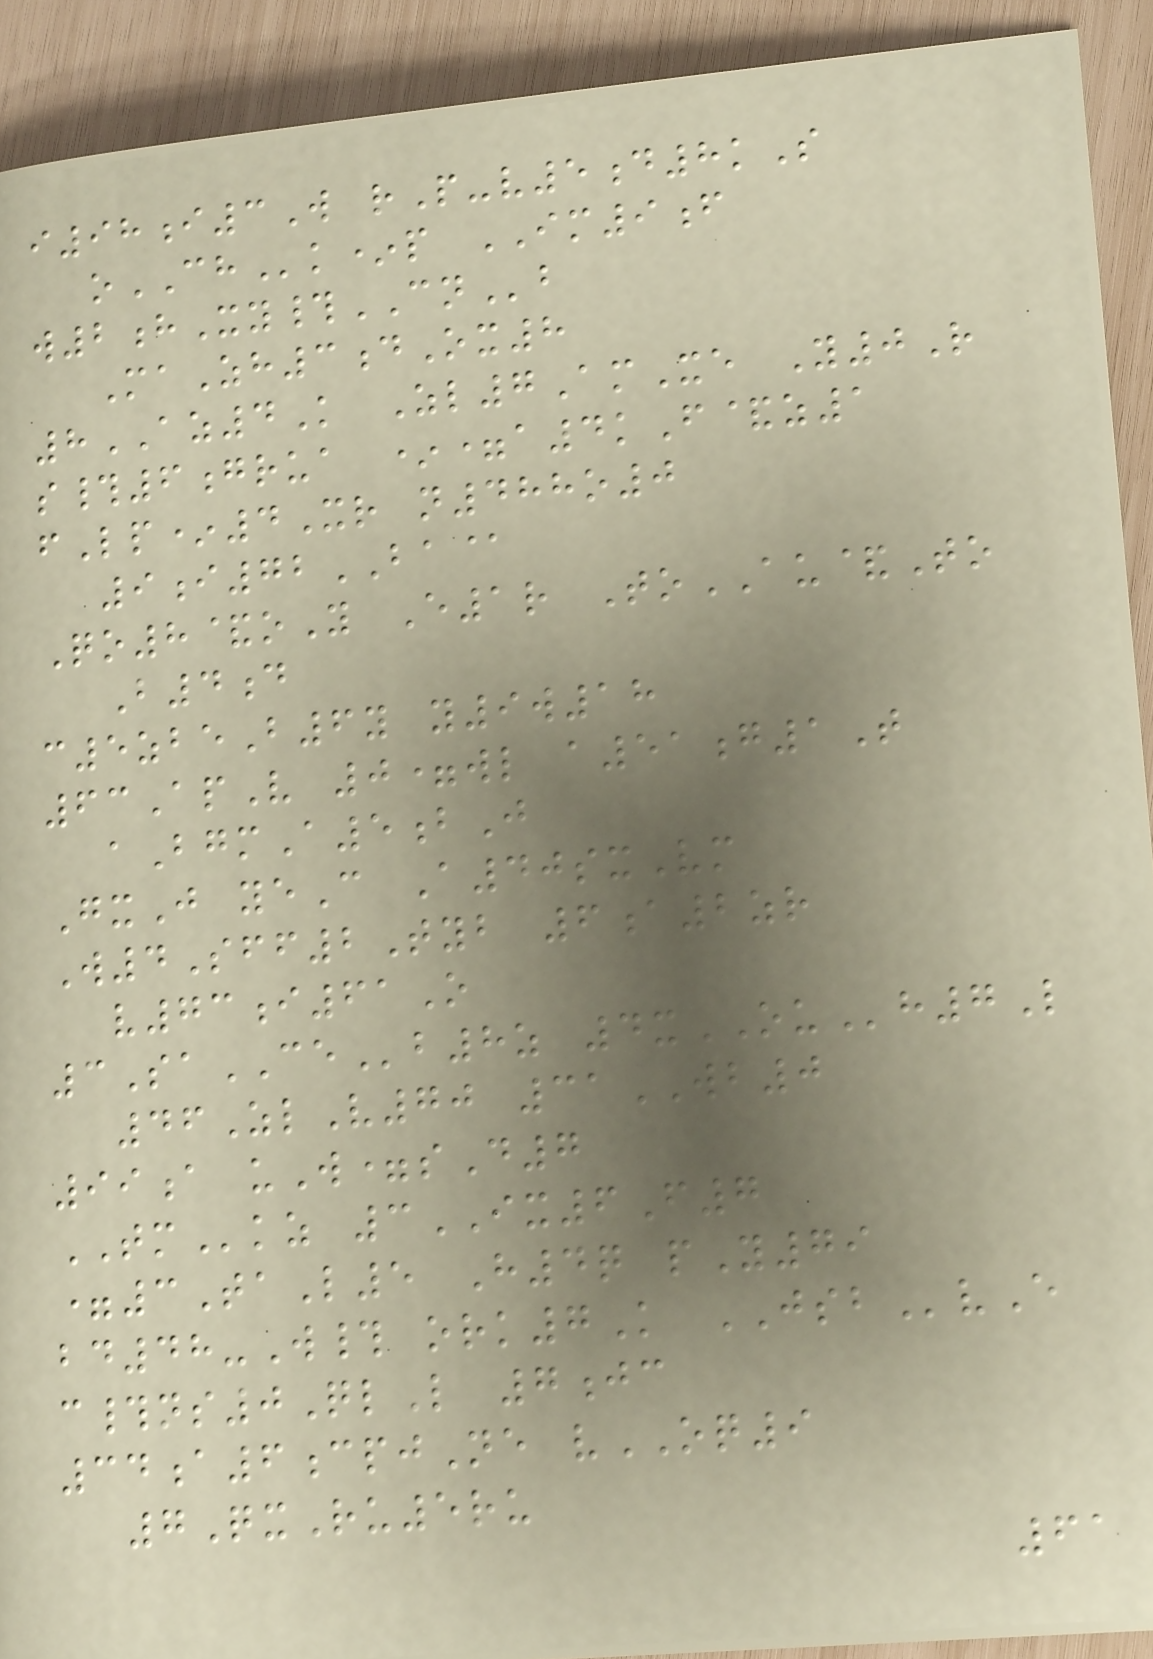i98i3W rP-v5d8kS
oCHk*p IM9f
w2hXy#CNb
MaZh3dOx8
8AZ4K Zl7AmXe Y0R
s#6grua *=a4kF&z1
fLp*4Xr n488o0
9i72BA@
Qo8&oY E1r ToAU&To
B4d
c5zbeB6y y9w18
63ApV 0=wl a51g1T
aBgmA5bJ
GxJ yeC A40sxVm
W4Sff2Tyb 6a2zr
v73i61O
3SaCEb8z 4xOUh7L
46ZlV70 31WB0
99a uW=sD7
TMkz 3IX6F7
=3TaL5 H4q pY79
bd48-W# ork7K JSBvE
c#ns0QlL 7jc
34a6cpjNe vOQ9
7QxRu5ru
61
